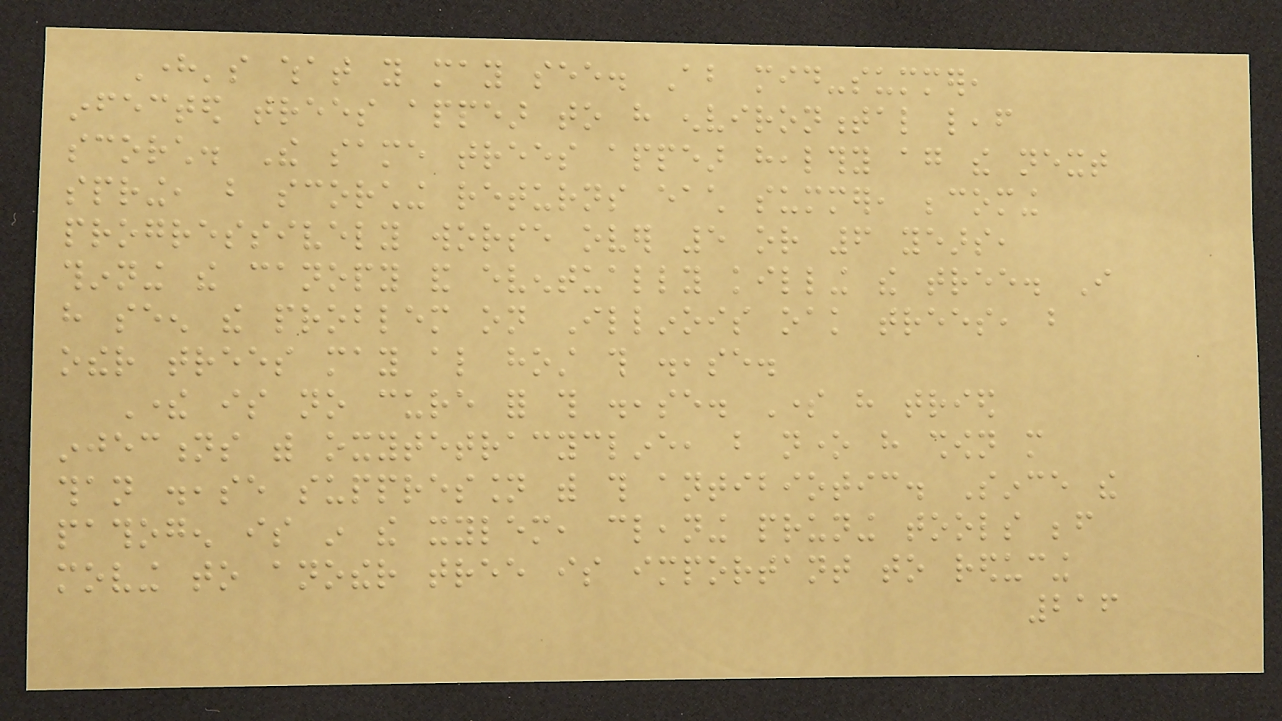Here's what you may see. About mid-summer,
infected trees appear to have environmental leaf
scorch. The same trees appear healthy again the next
spring, but scorching returns each summer, becoming
progressively worse over 5 or 6 years,
thinning the canopy and eventually killing the tree. I
have seen the problem on Illinois oak trees, but
other trees may also host this disease.
There is no cure for this disease. Some have tried
injections with oxytetracycline, but none have shown more
than disease suppression with this antibiotic. Since the
pathogen is in the xylem, cleaning pruning tools before
moving to another tree is important to reducing
216
